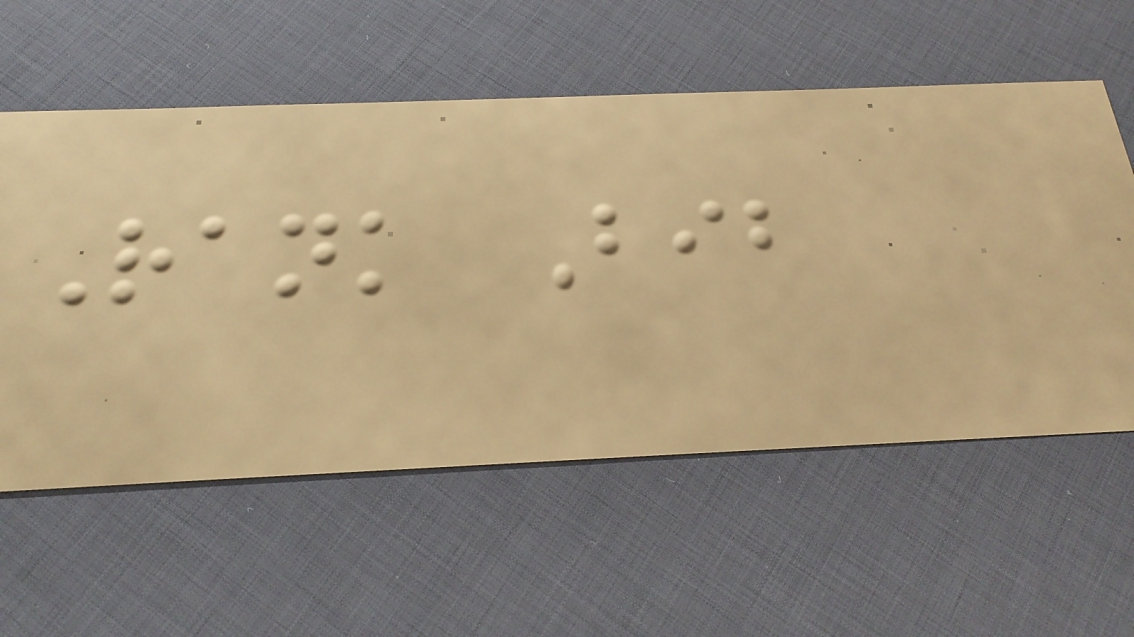Rank Bib
